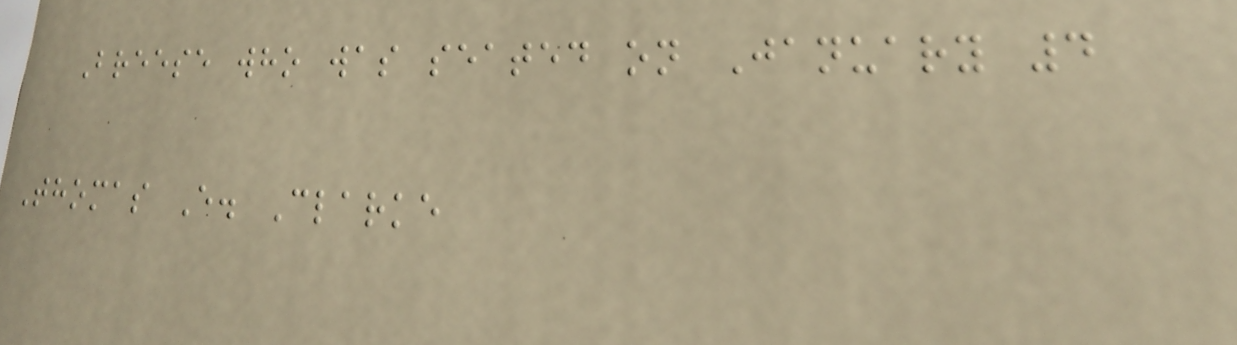Breese who was seated on January 4
Thomas E. Clarke
